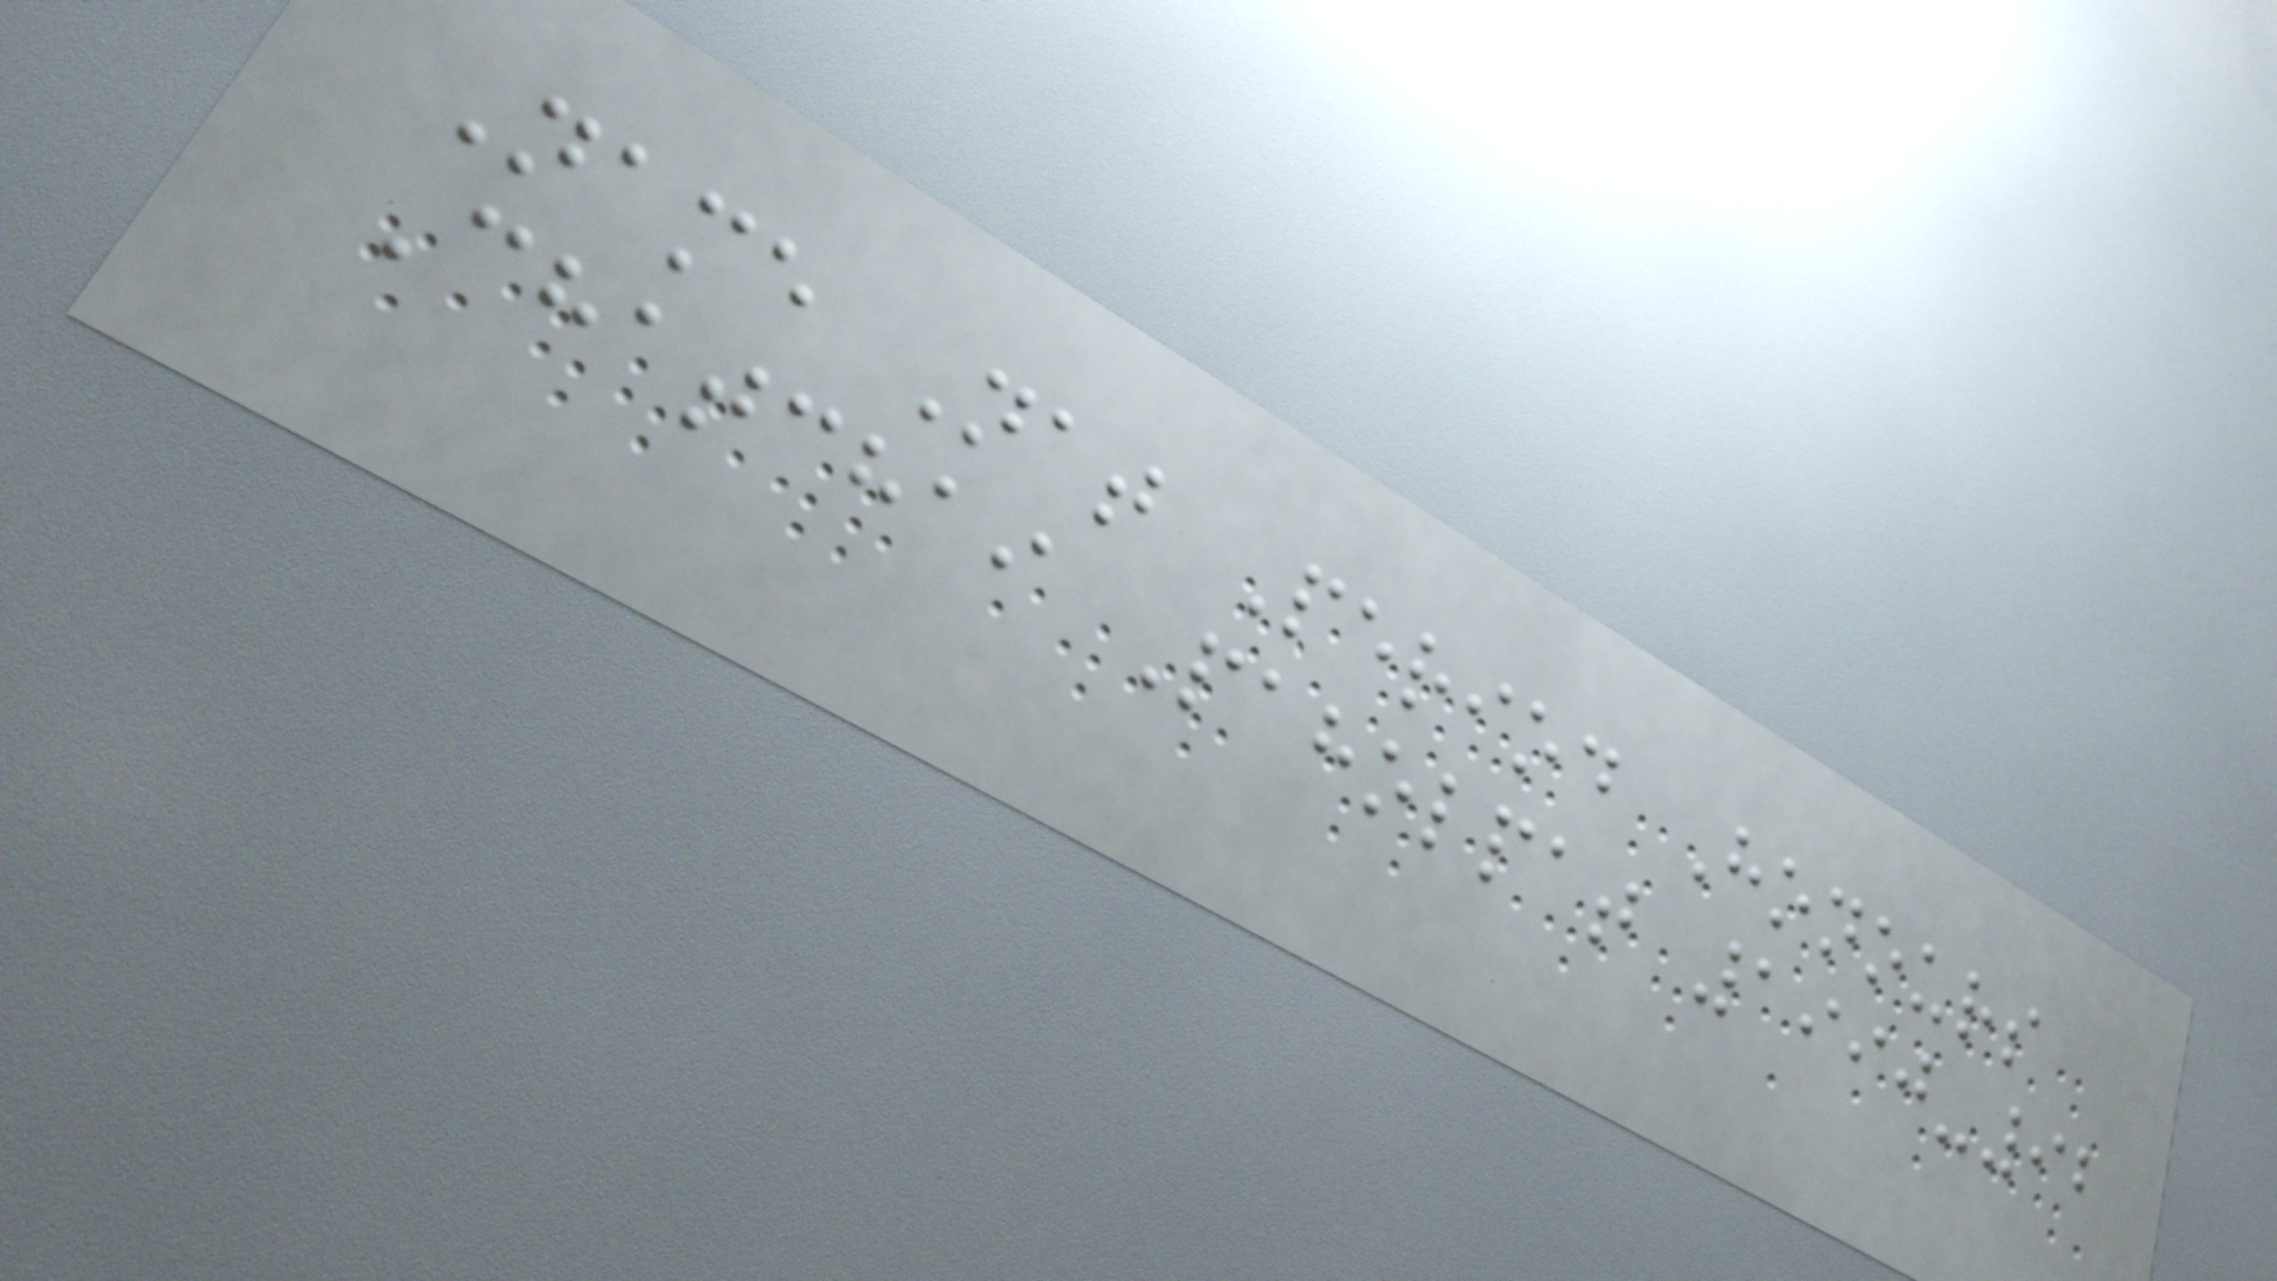Name Nat Period Honours
Chatchai Paholpat 1990-92
